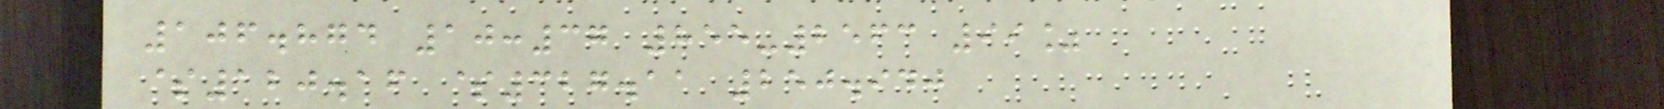106.874 10:37 855-2563 99%
$120.16 $327.11 250.940
